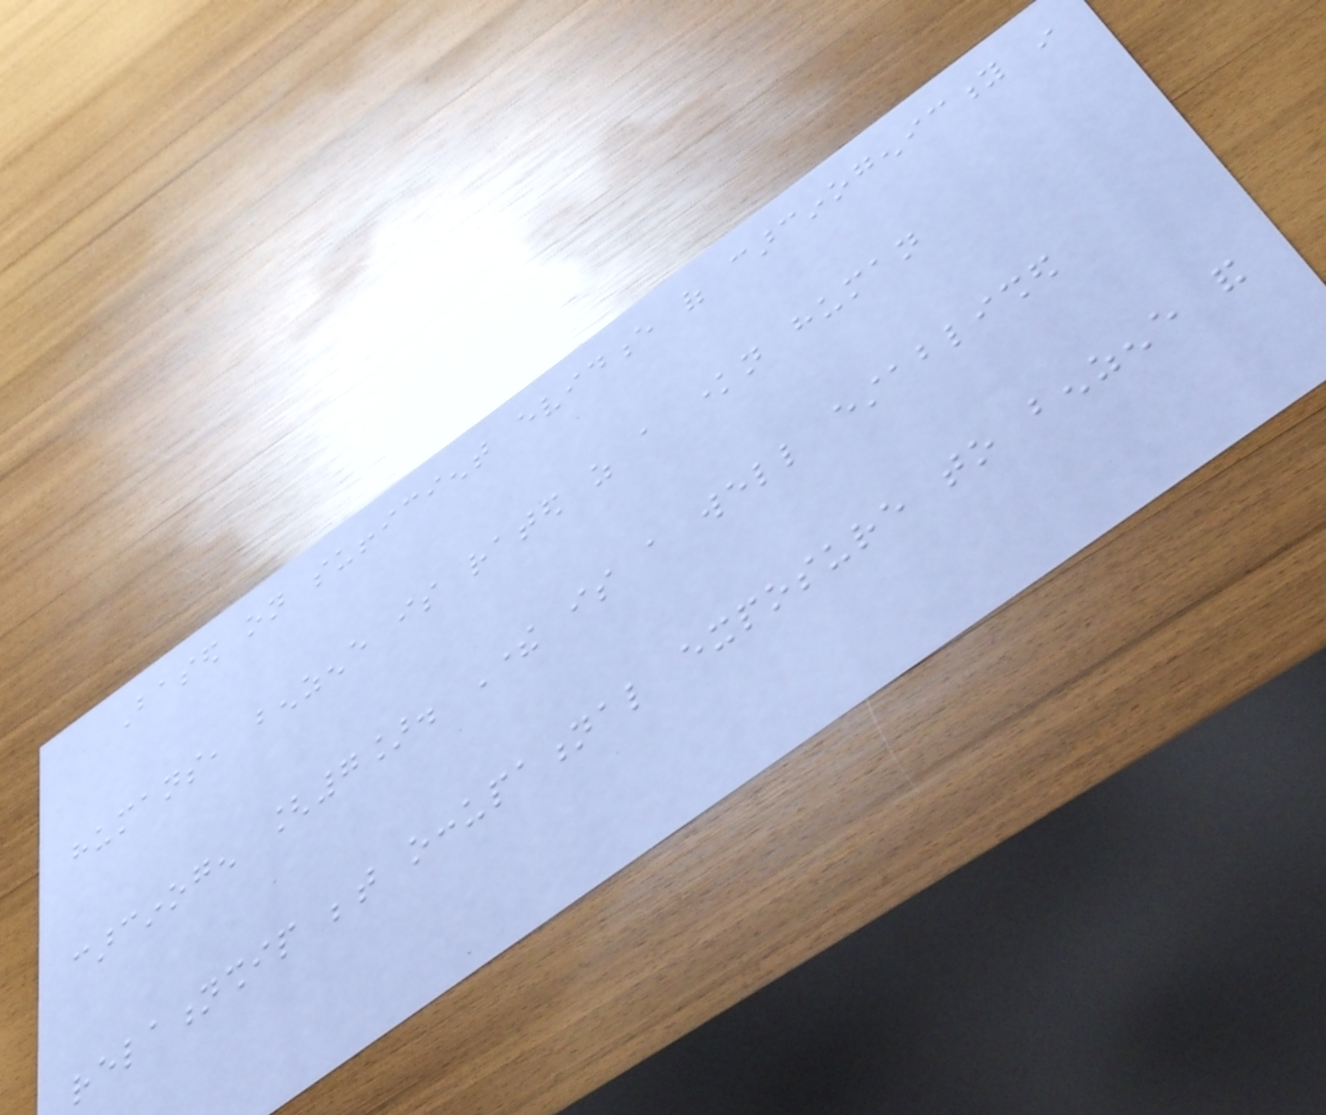Based on sufficient evidence of carcinogenicity in
humans, benzene is rated as a known human
carcinogen [7]. There is a well established
relationship between occupational exposure to benzene and
